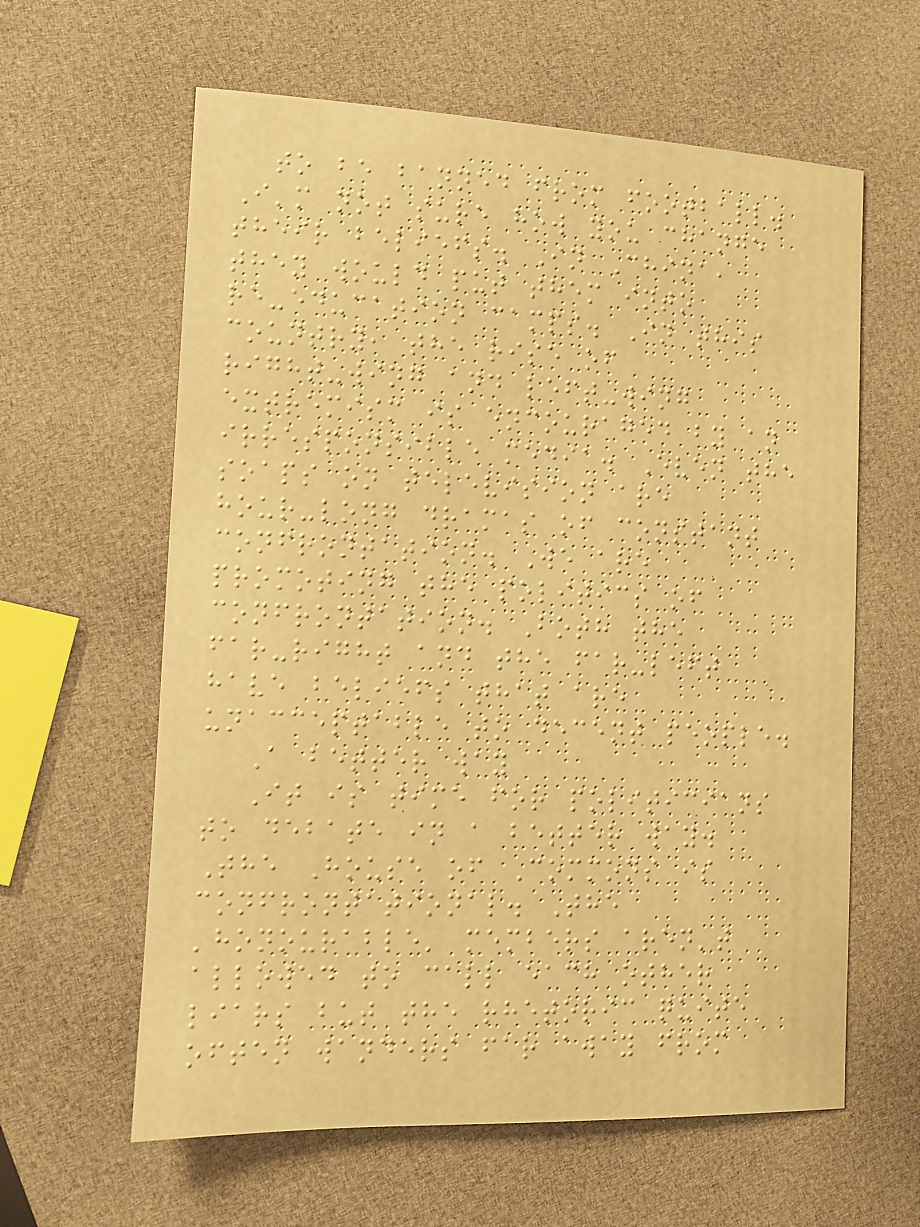to be banned from football.
I'm not sure how you change
their beliefs. In China,
they would put them into
re-education camps. In this
country, the rise of
right-wing and left-wing
extremism is encouraged by an
irresponsible media. Even the
soaps on television are
hour-long dramas of constant
confrontation. We are
promoting the politics of
confrontation. Both the
far-right and the far-left
have beliefs that are
unacceptable to decent people.
A better way
It is time for politicians
to debate in a better way.
The House of Commons is
confrontational. The
'honourable' members aren't
allowed to call each other
liars but the rhetoric quite
often wanders far away from
